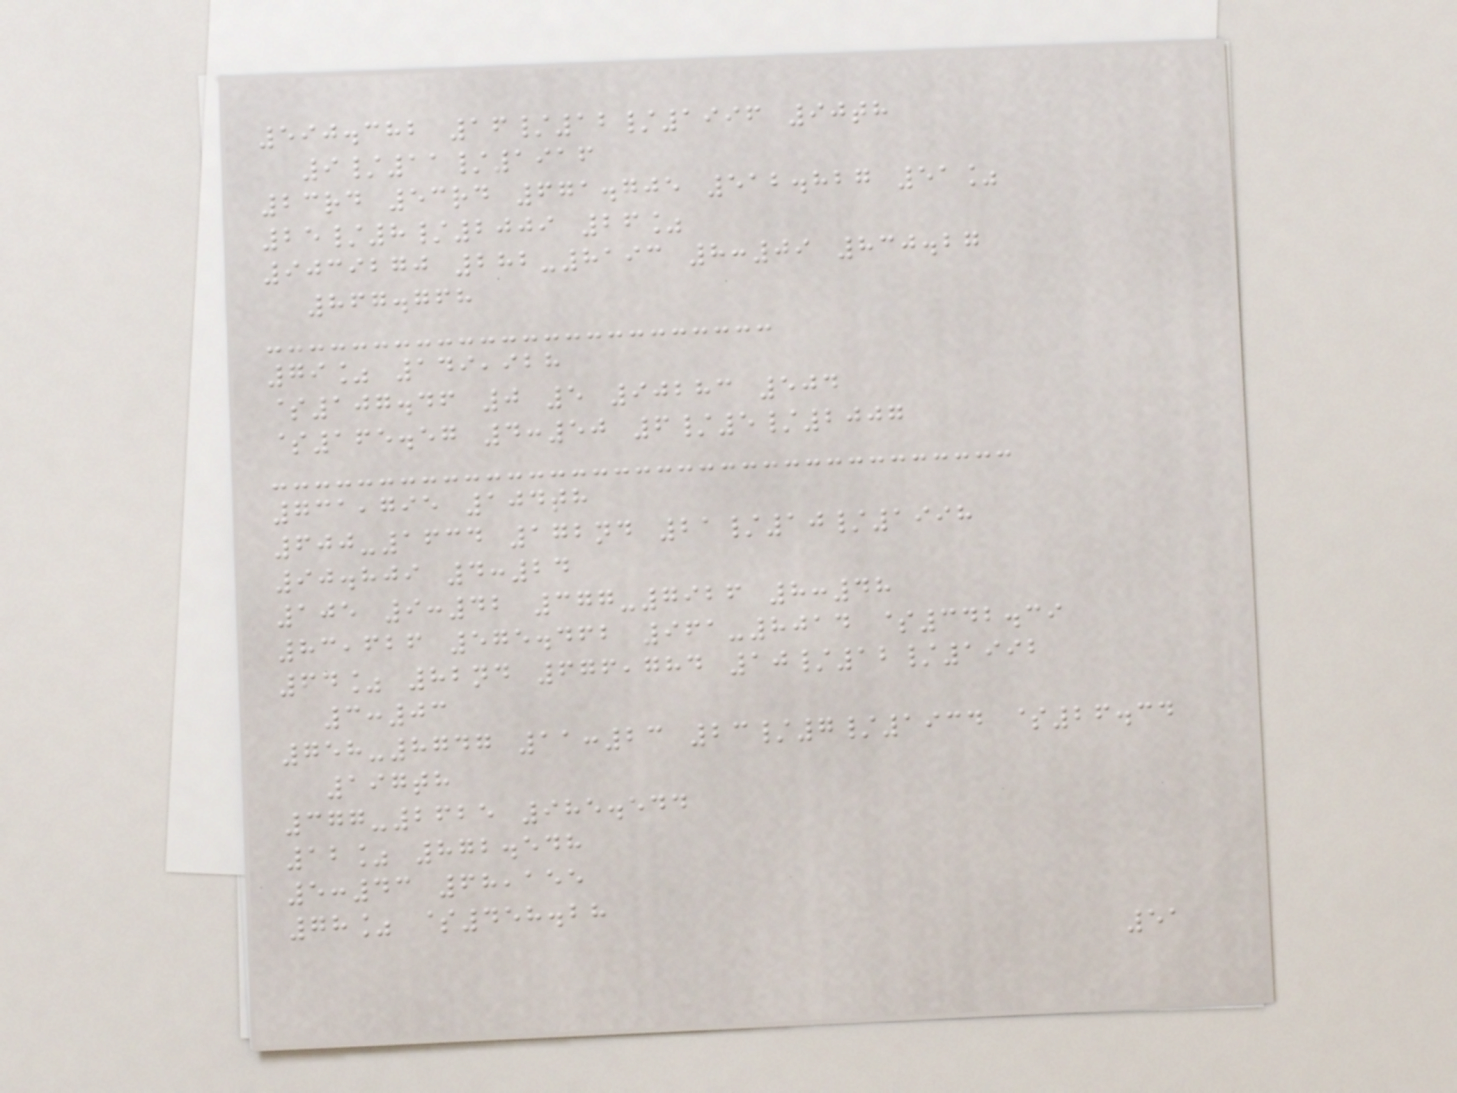590.382 16/12/1996 90th
9/11/1916
23rd 53rd 671.705 512.827 51%
25/8/2009 26%
9039270 282-8193 8:09 830.27
867.768
79% 149,928
$107.46 0 5 90283 504
$165.57 4:50 6/5/2007
731,795 104th
600-1634 172nd 21/10/1998
90.809 4:24
105 9:42 377-7926 8:48
83,626 575.462 961-8014 $342.39
64% 82nd 676,784 10/12/1992
3:03
758-8747 11:23 23/7/1934 $26.34
197th
377-2625 985.544
12% 872.548
5:43 68,155
78% $458.28
51
